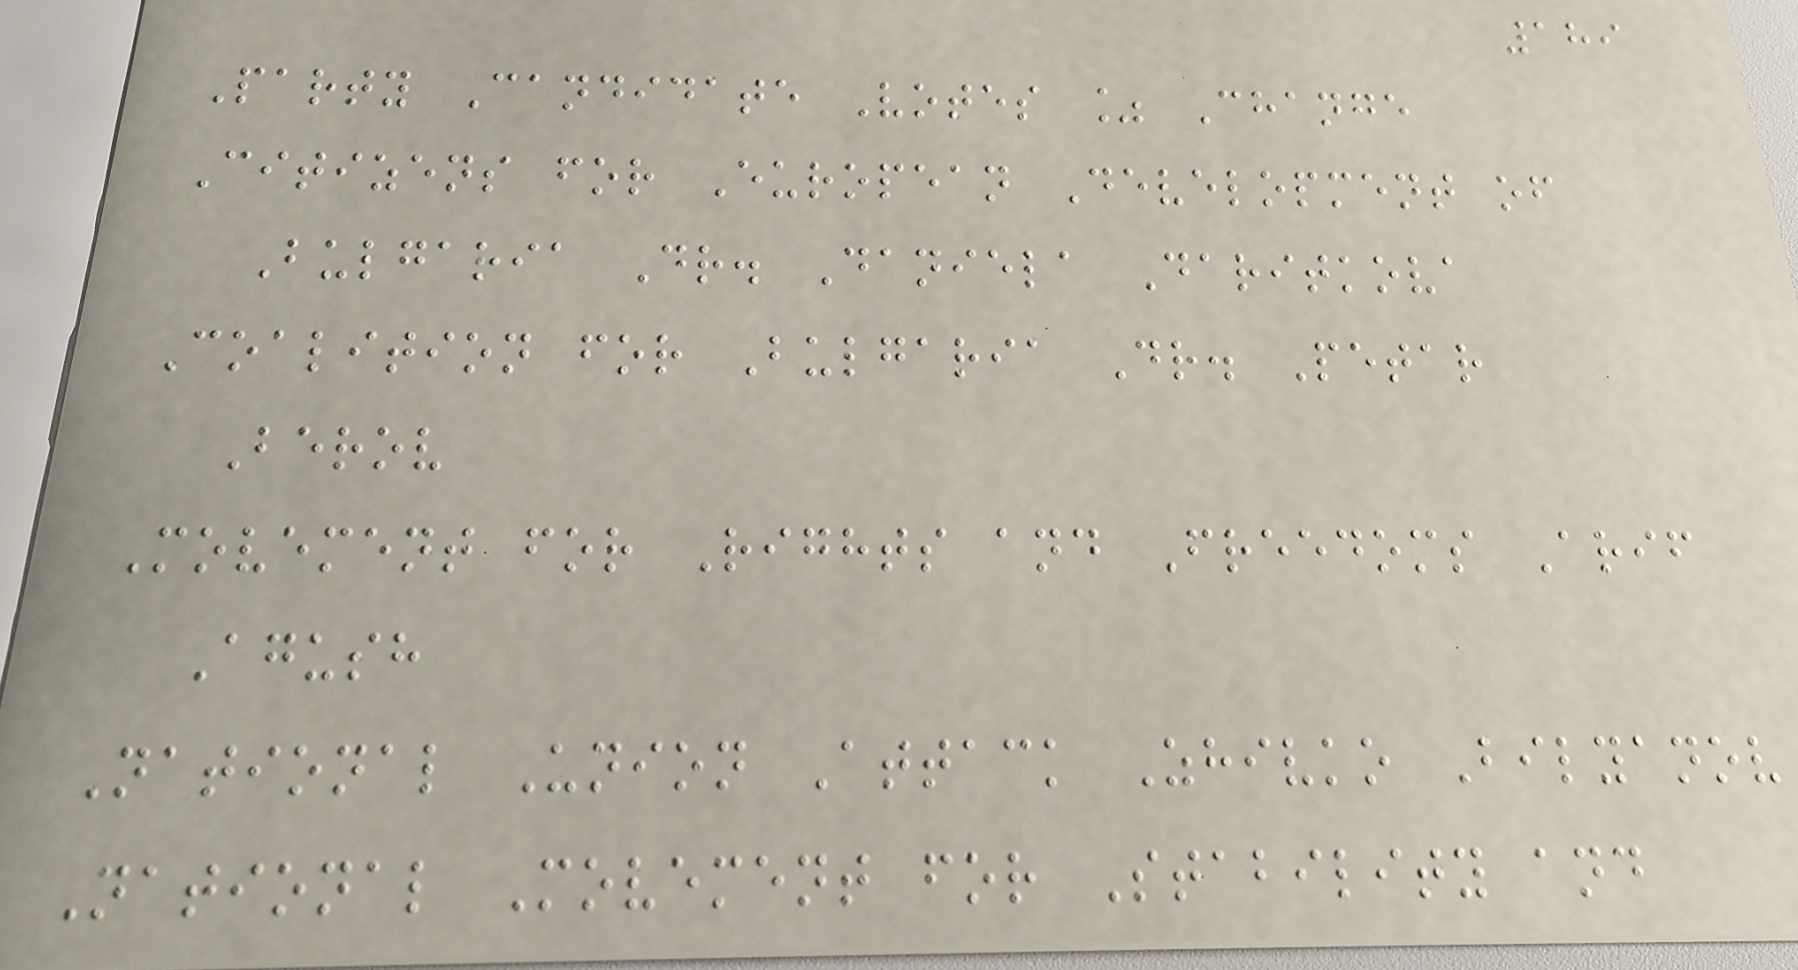189
Party Candidate Votes % Change
Citizens for European Development of
Bulgaria Dr. Daniela Daritkova
Coalition for Bulgaria Dr. Petar
Berov
Movement for Rights and Freedoms Arif
Agush
National Union Attack Zhivko Bilyanov
National Movement for Stability and
